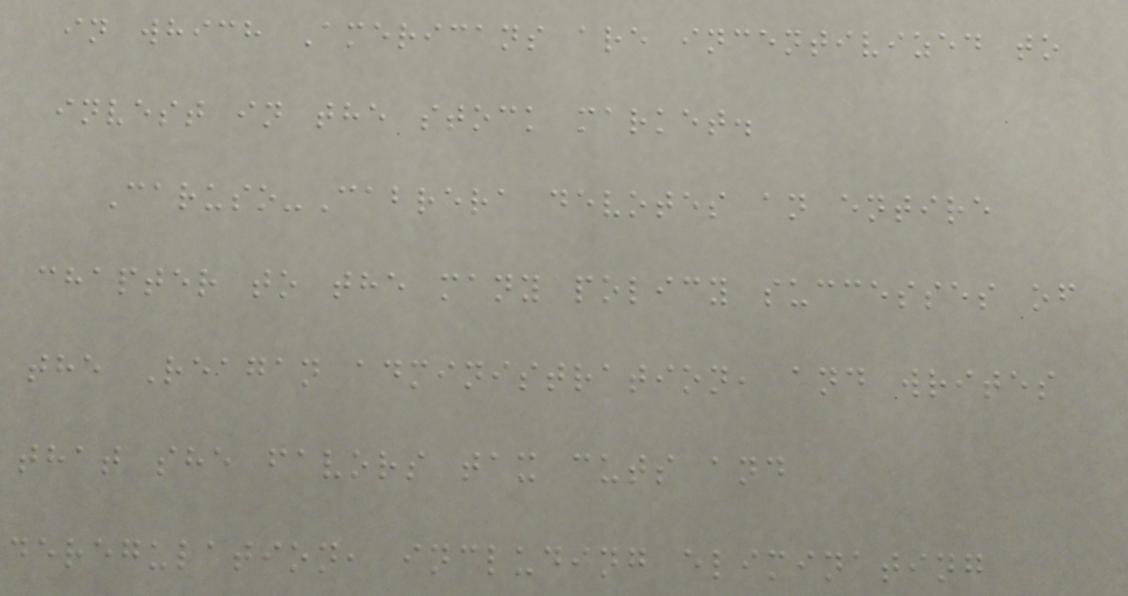in which Americans are incentivized to
invest in the stock market.
Caruso-Cabrera devotes an entire
chapter to the many policy successes of
the Reagan administration, and writes
that she favors tax cuts and
deregulation, including eliminating
